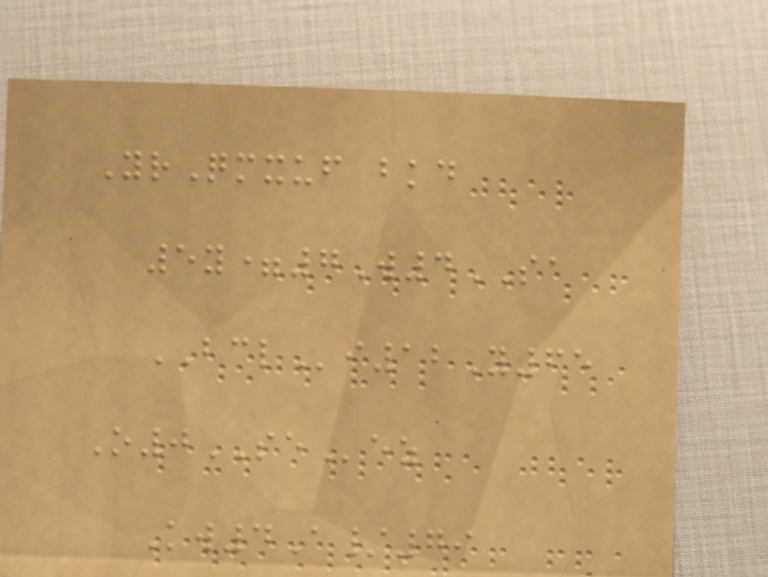YrQmxuf bkd
5y=7W4SA
BCLi12Y65
O0SEez
Kw4A/79
